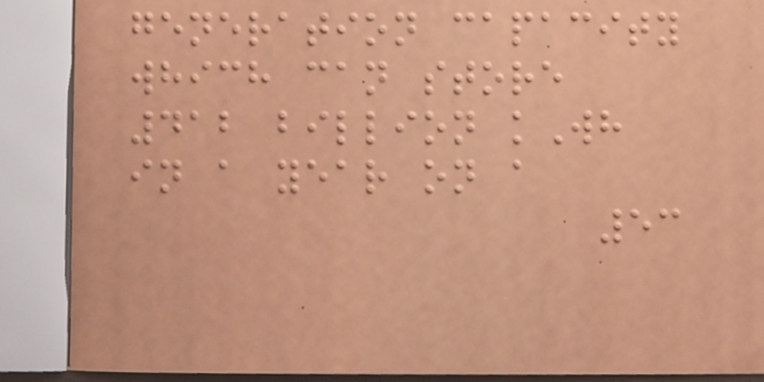generation capacity
which can store
412 billion kWh
in a year on a
53
